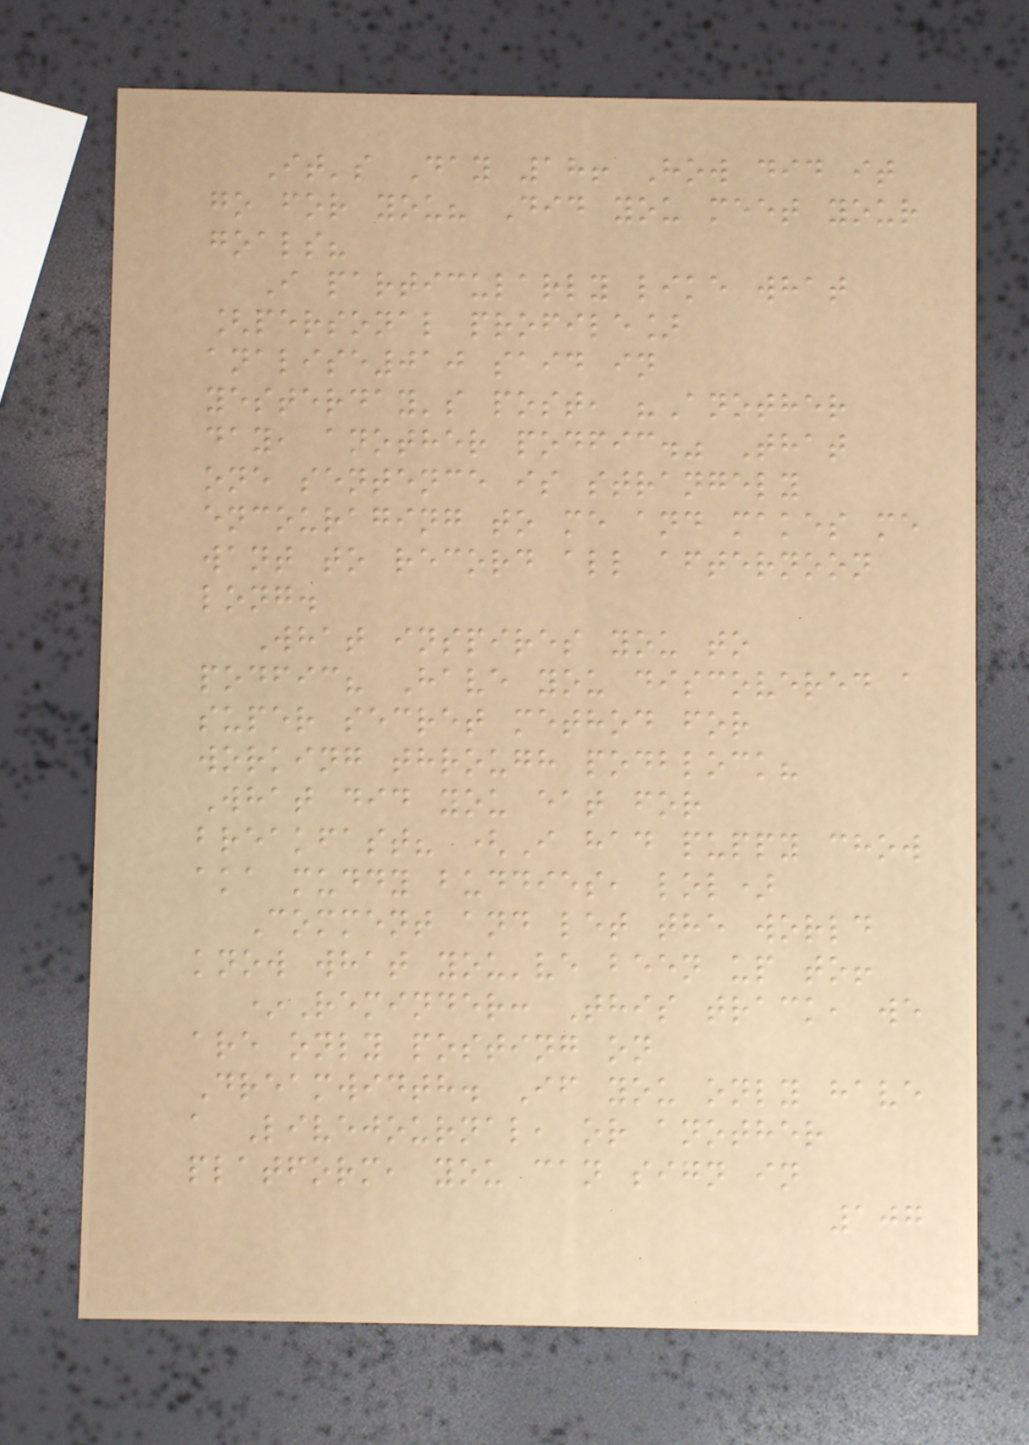It's Day 18! How did it
go for you? Did you meet your
goals?
I particularly like what
[personal profile]
analise010 said in
yesterday's post, "Another
day, another podfic." That
one sentence is strangely
encouraging to me and makes me
want to record all afternoon
long.
What inspires you to
podfic? Have you discovered a
super secret method for
working through podblock?
What did you eat for
breakfast? (I had puppy chow
aka muddy buddies, lol)
Comment and let the world
know what you've been up to!
*Reminder: This track, we
are only posting on
Dreamwidth. If you only have
a Livejournal, or another
platform, you can sign in
107
